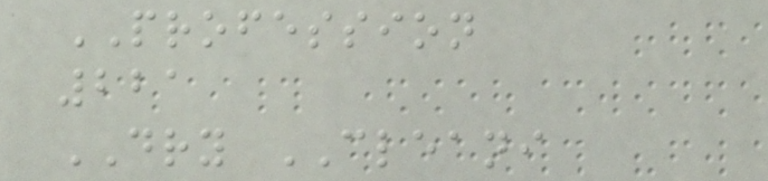PROFESSION
221
DRY CLEANI
